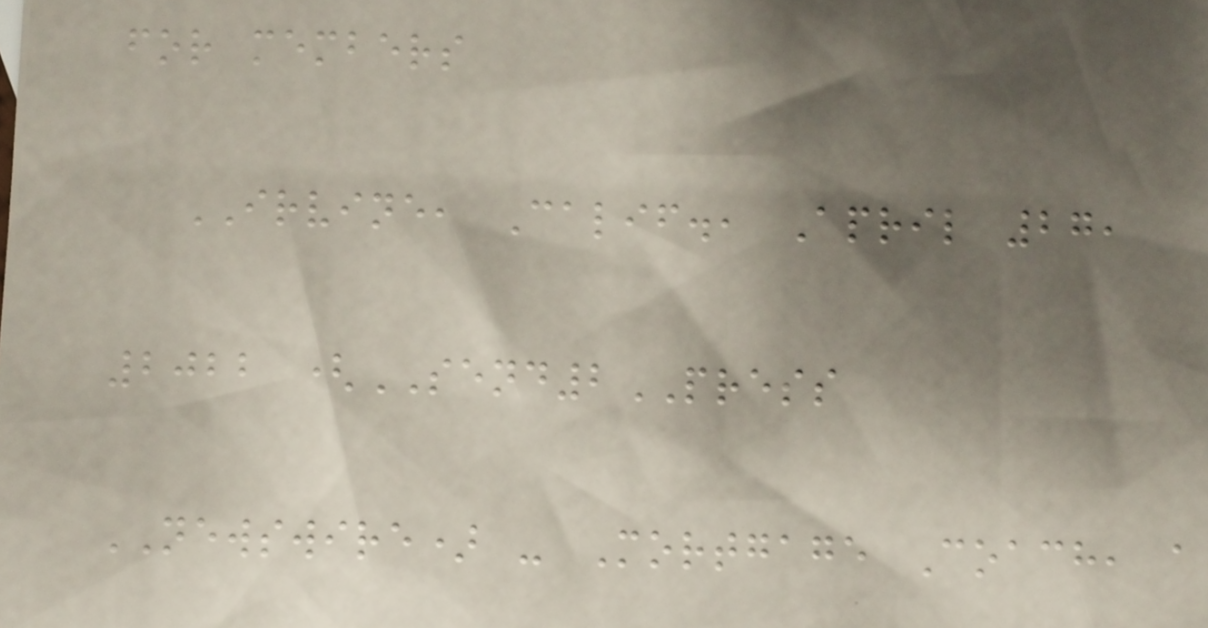for members
IRVINE, Calif., April 27,
2022 (SEND2PRESS
NEWSWIRE) - Mortgage Coach, a
